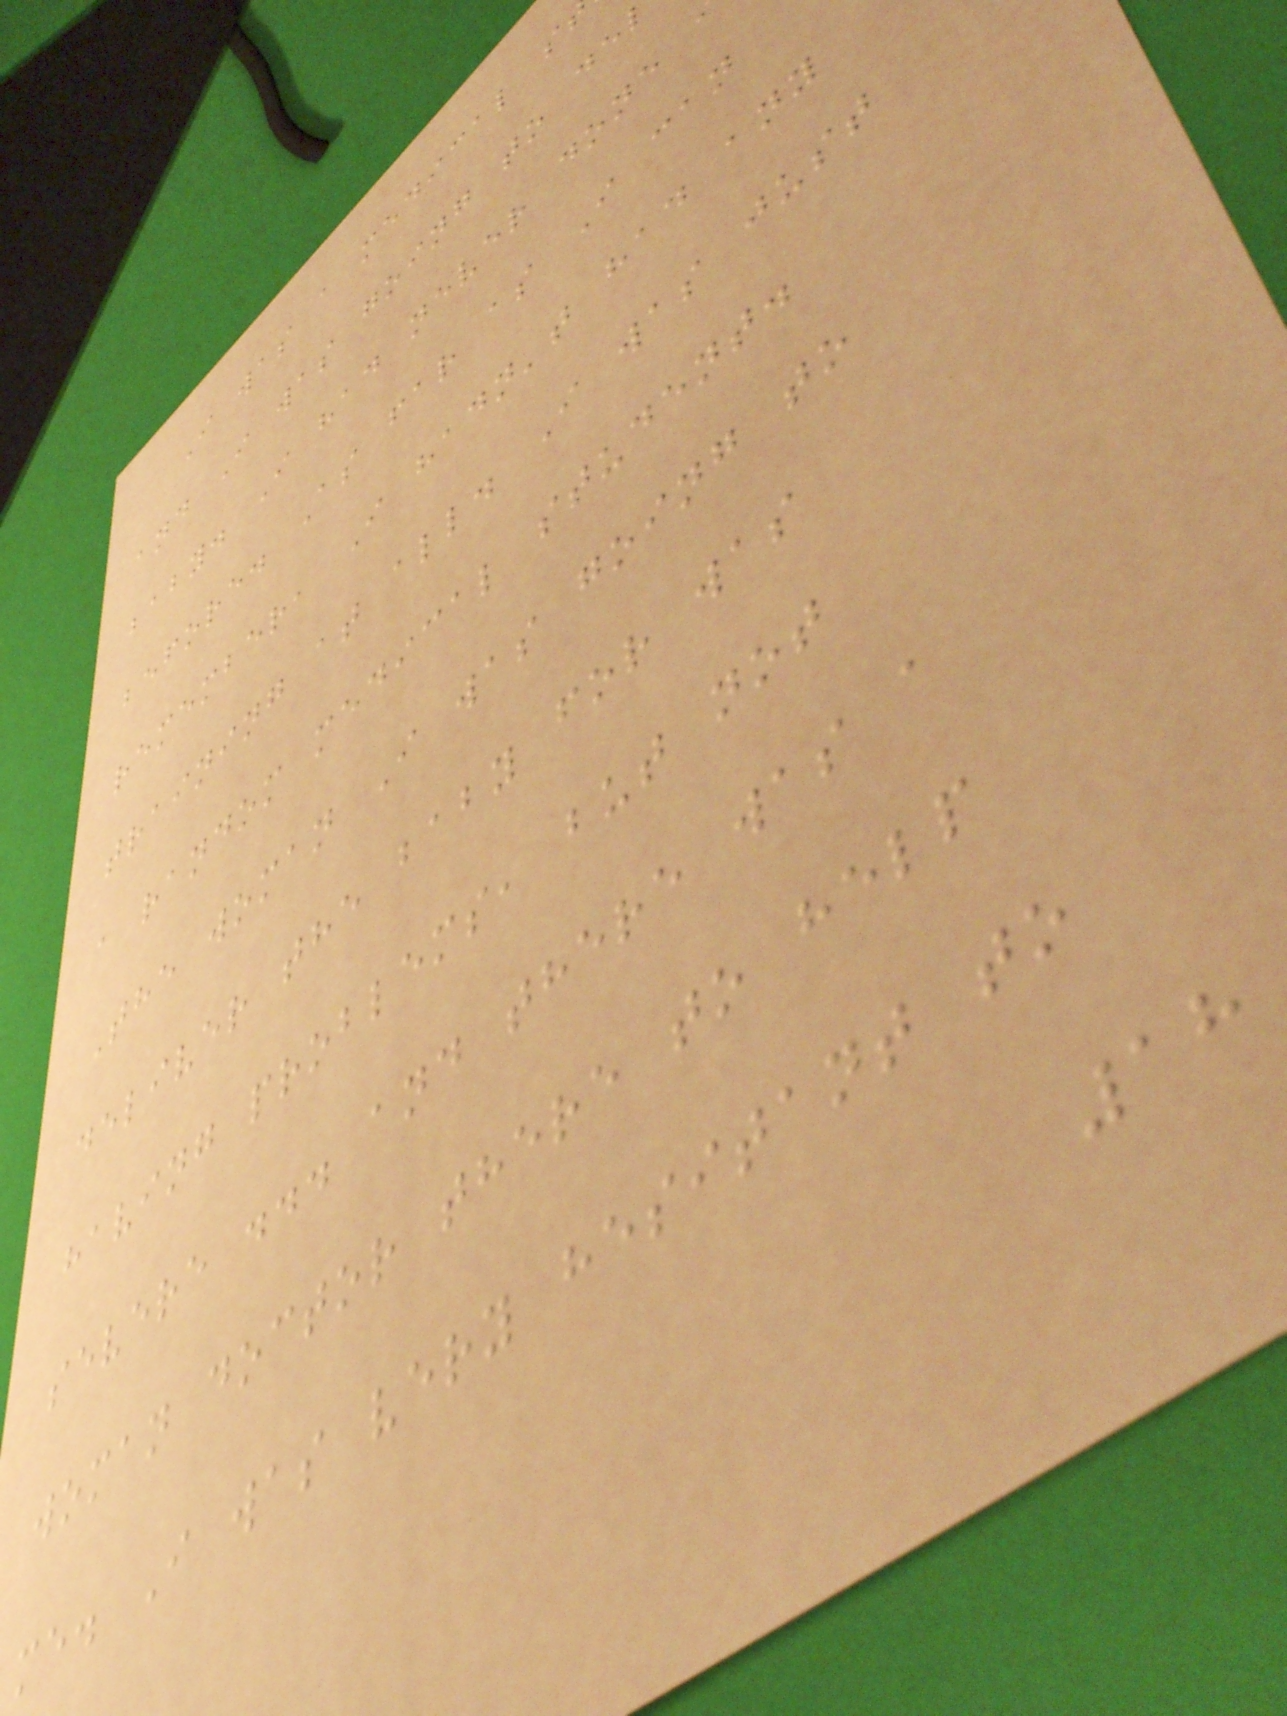I was a medical s
and I was going to de
baby. I had never done
before. As far as I can
remember, I hadn't had any
training at all. I was just
a random medical student.
The woman I was going to
deliver the baby for was
having problems, but not
severe ... and there was a
woman doctor there to help
me. I was very hesitant to
18
